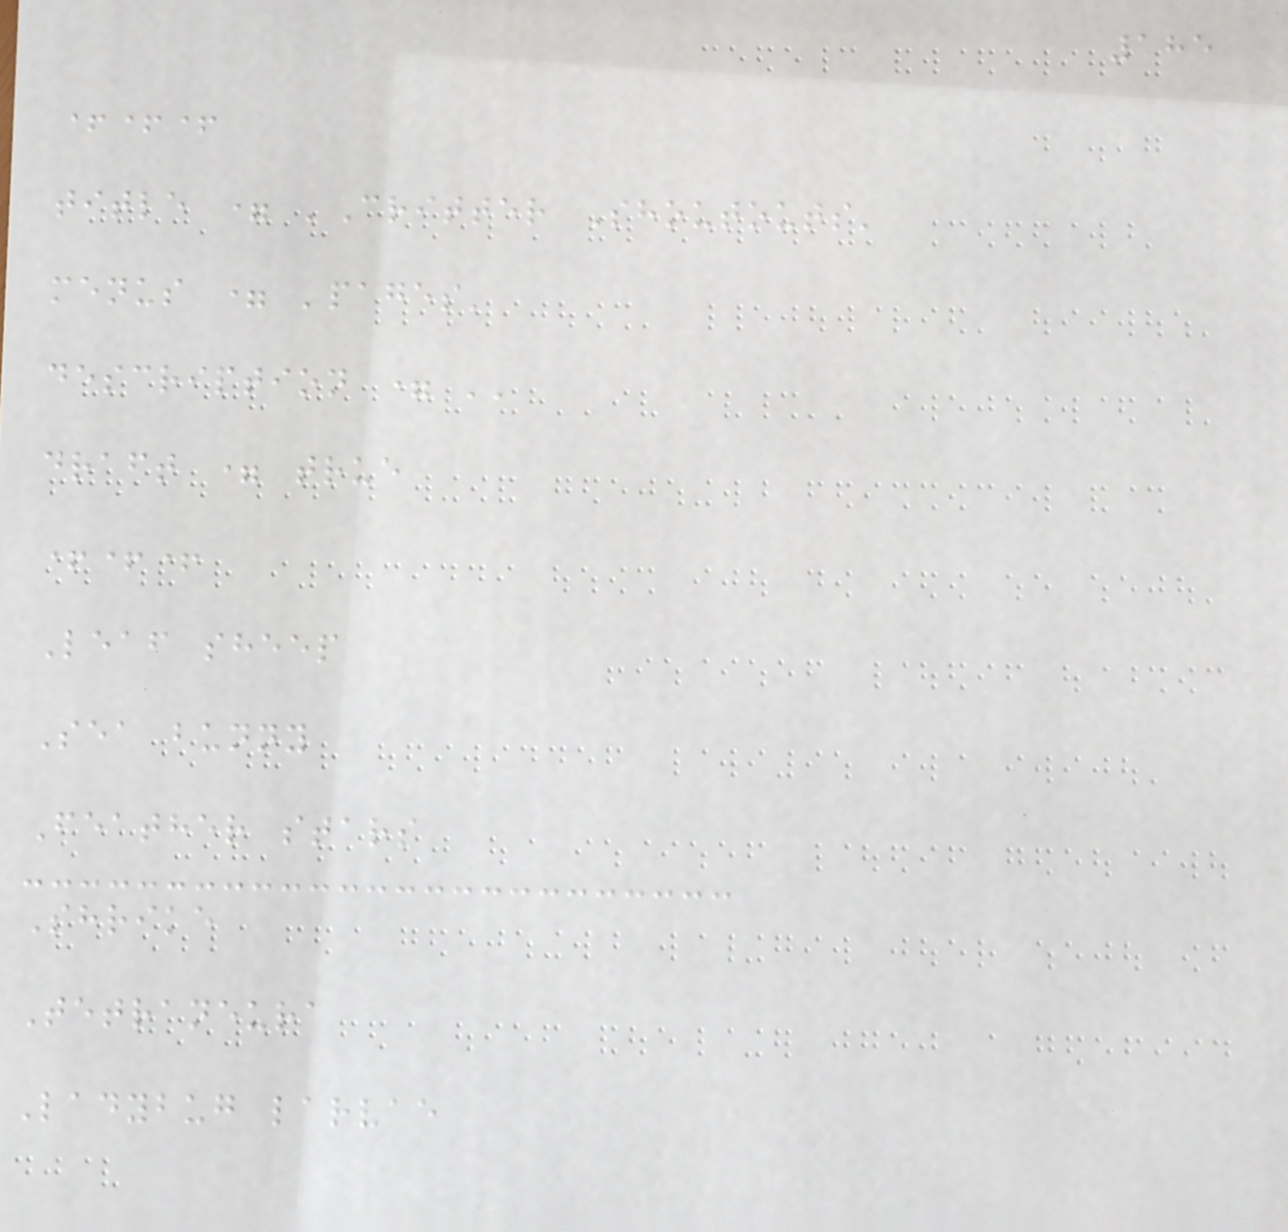185
+++
title = 'Critter Shoutouts'
menus = 'pages'
description = ''
draft = true
+++
Leaf sheep
Sea bunny
Feather stars
Shrike
Tetraneura
Ladybug larvae
